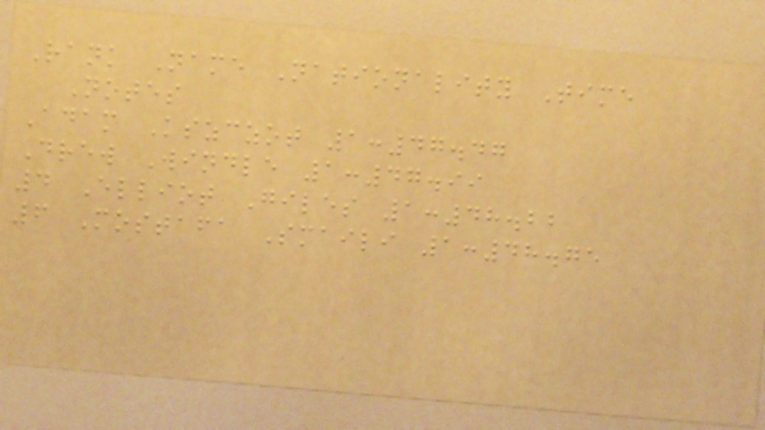Rank Name Nationality Time
Notes
Adam Kszczot 1:47.47
Drew Windle 1:47.99
4 Elliot Giles 1:48.22
6 Mostafa Smaili 1:48.75
